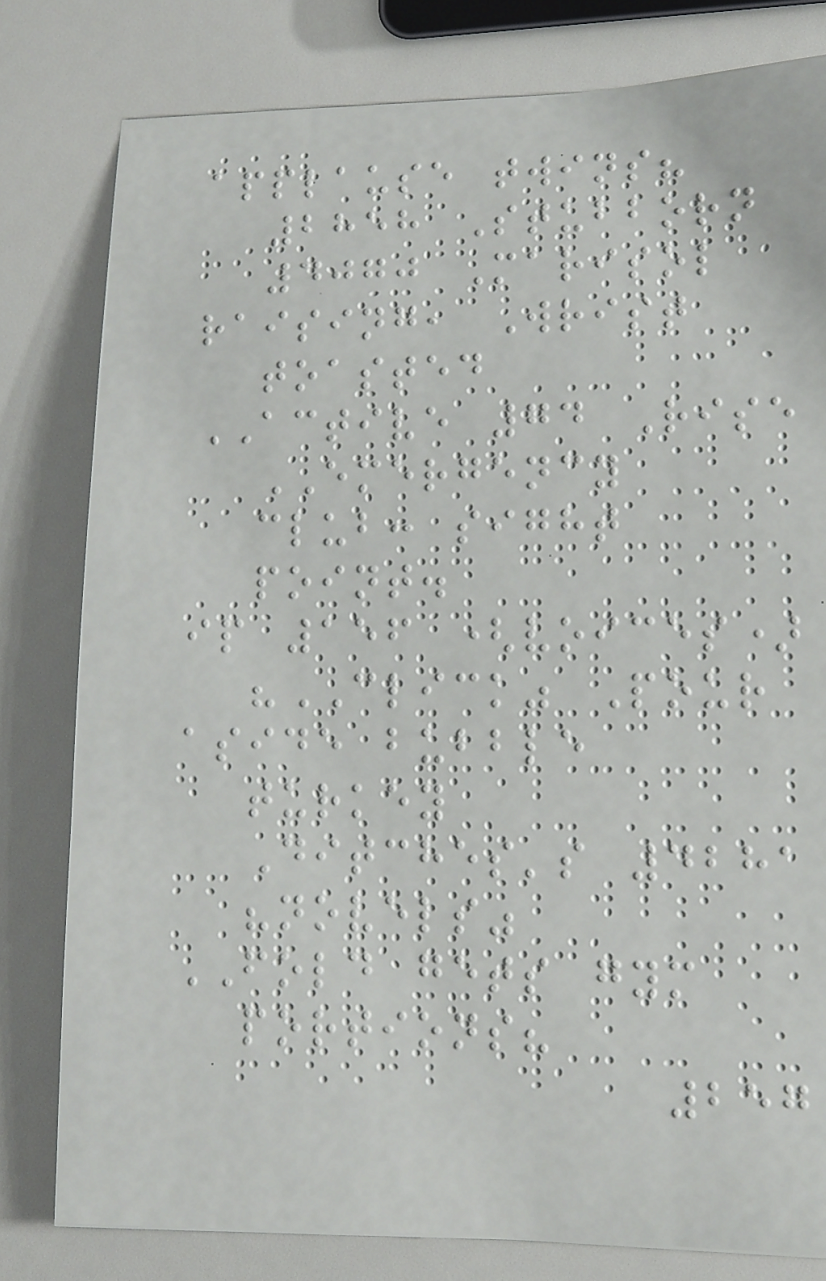applause twins?
2858 Stubborn
4070 Marisol
raising, Wrist
toasted
ACTIVE 74 Rise
EMERGENCY
club: sight
point.
ip 156 (voices)
"CLICK" Pour
aside bubble
turkey
Ditches's 4281
"novels"
FOLD gets gym
portions?
257
